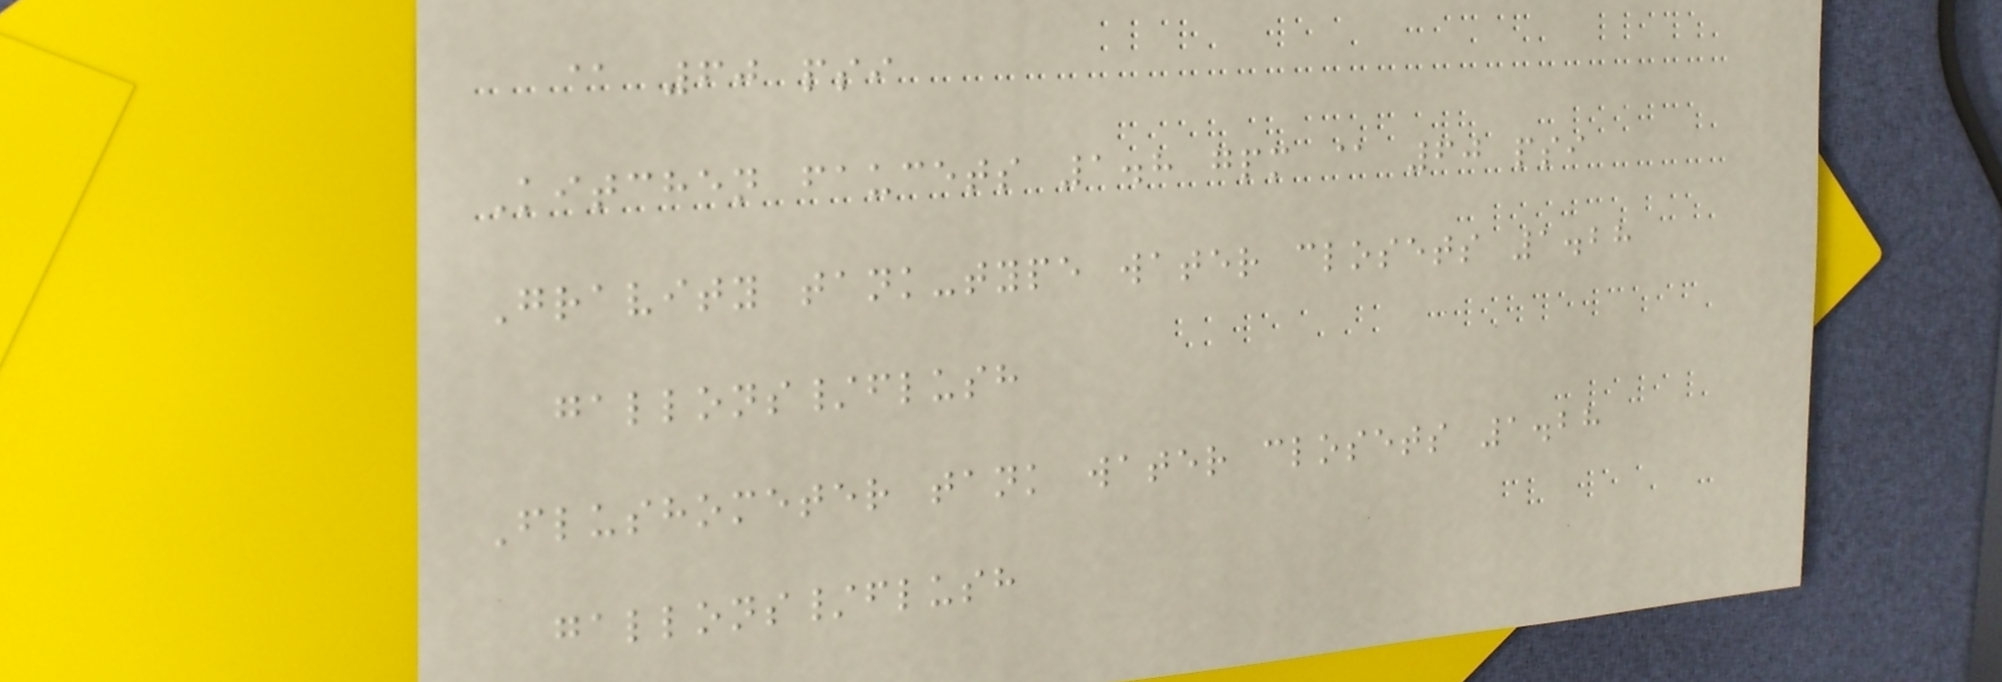@ 60 psi
Kitchen faucets 1.8 gpm @ 60 psi
Gravity tank-type water closets 1.28
gallons/flush
Flushometer tank water closets 1.28
gallons/flush
